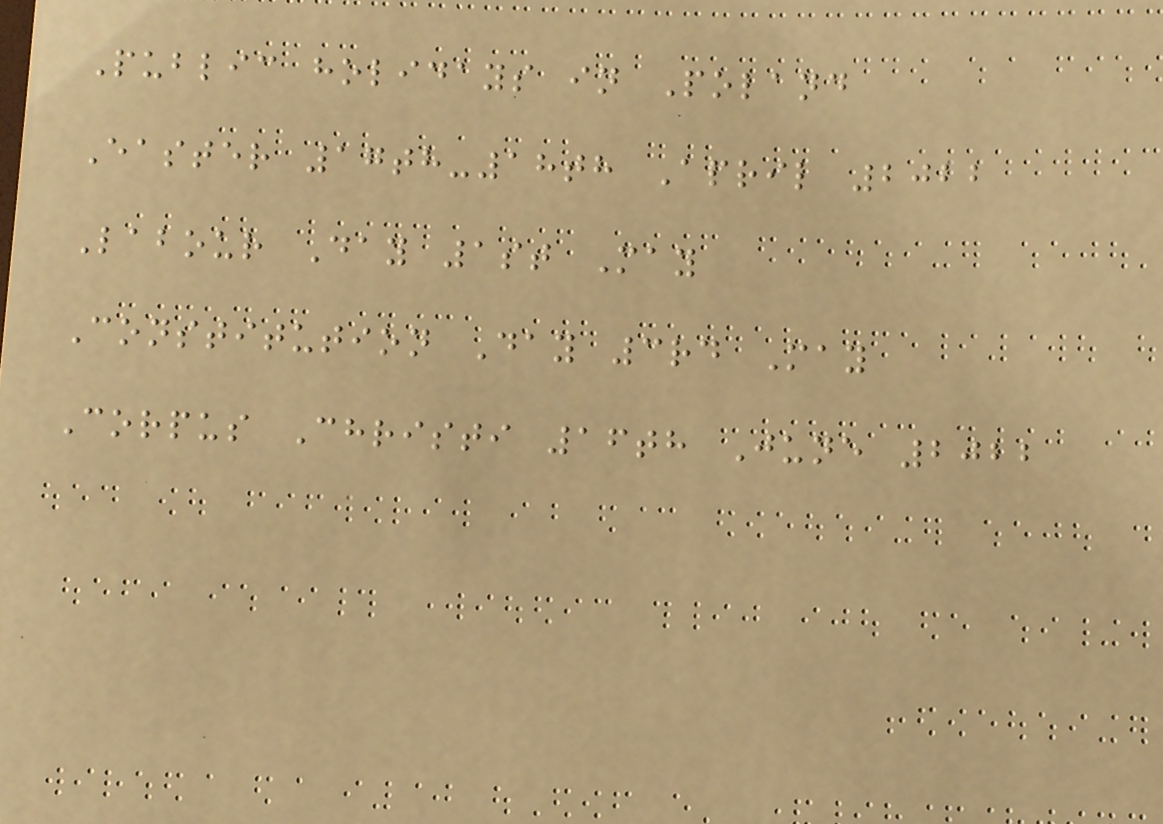Public holidays in Poland
Easter 17th-18th April 2022
Labour Day 1st May
Constitution Day 3rd May
Corpus Christi 16th June 2022
